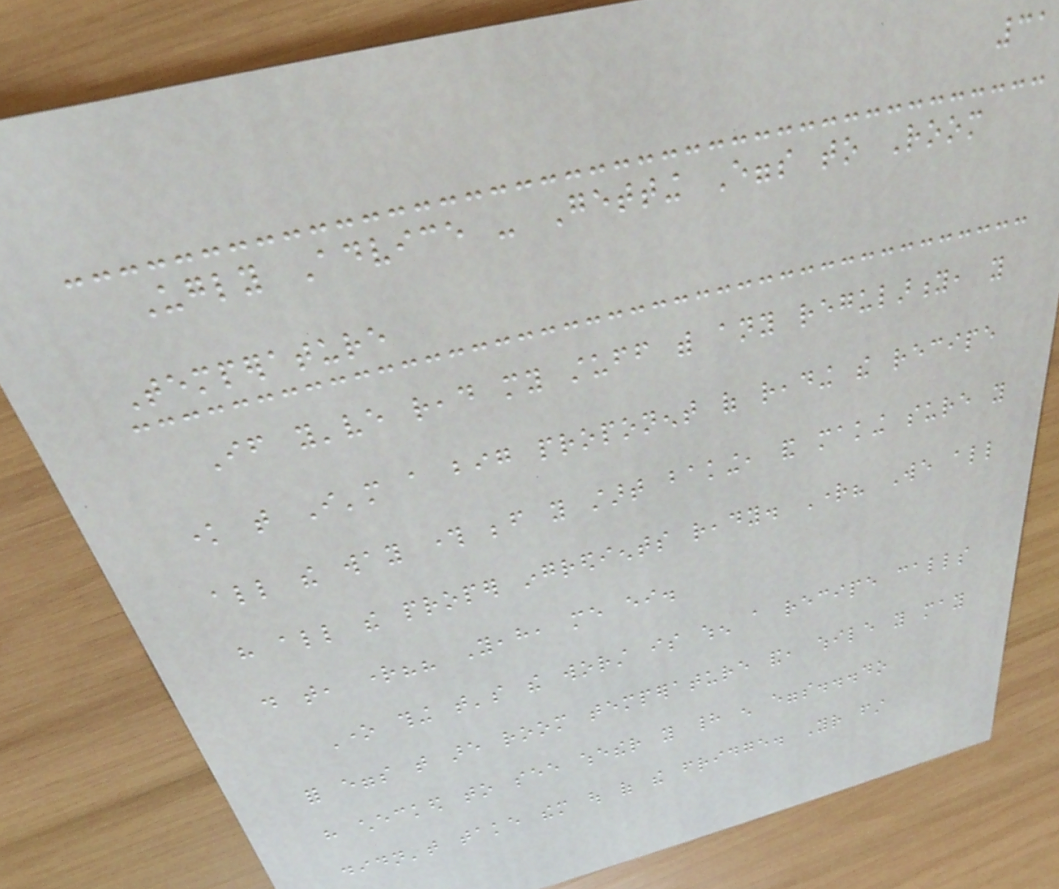31
Ugly Advice - Getting Eggs to Room
Temperature
If you've read my stuff with any regularity, you
know that I'm a big proponent of reading the recipe
all the way through before you start baking, and making sure you
have all the proper ingredients ready. Right? We all
do that, right?? Yeah, me either.
One thing that's the worst is when a recipe calls
for eggs that are room temperature and, while you may
have checked to see whether you had enough eggs...do
didn't take them out of the fridge. Your first
